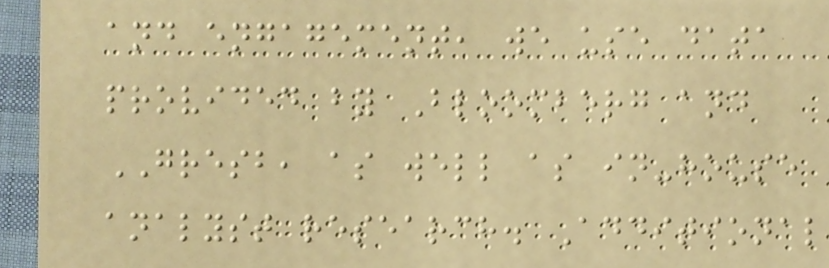and engagement, we use data
provided by Bloomberg and
GRESB, as well as in-house
analyst research. Additional
